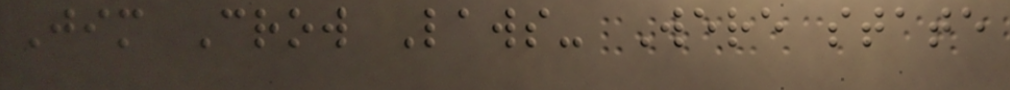Jim Crow Laws- Were state
